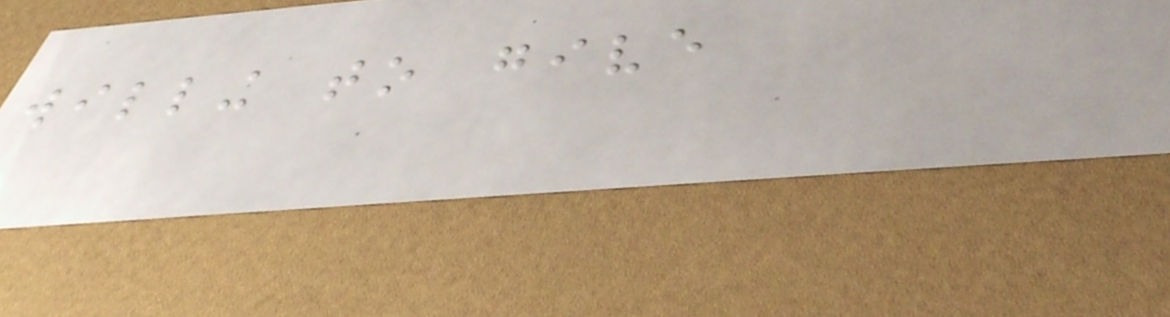willing to give
